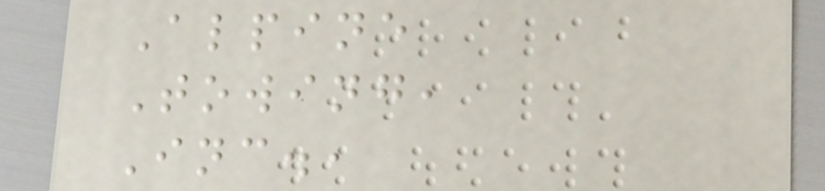Alpine
Towing,
Inc.,
